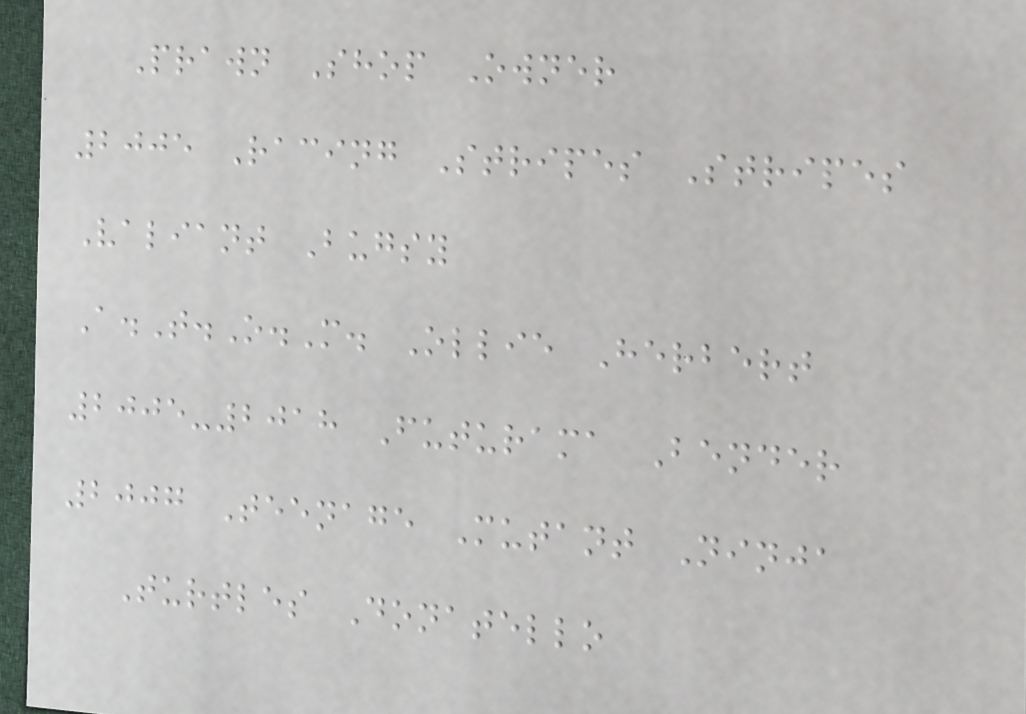Prawn Shop Owner
2005 Racing Stripes Stripes
Valiant Bugsy
A.T.O.M. Ollie Herbert
2005-2018 Futurama Bender
2007 Teenage Mutant Ninja
Turtles Donatello
